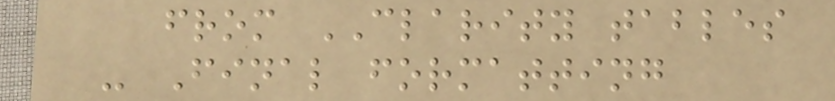from CLARITY tables
- Final formatting
